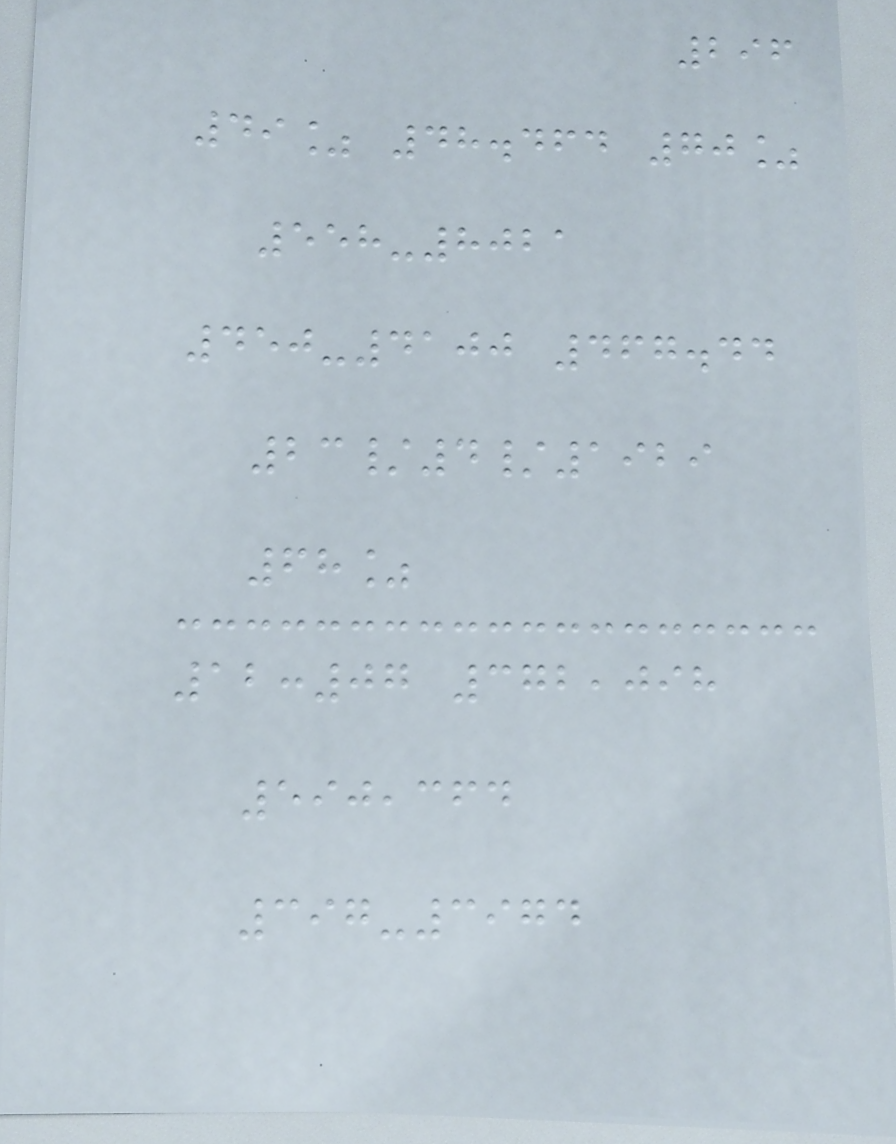296
49% 48.464 70%
558-8021
450-4100 467.44
23/4/1929
68%
12:07 372,098
590,364
397-3974
